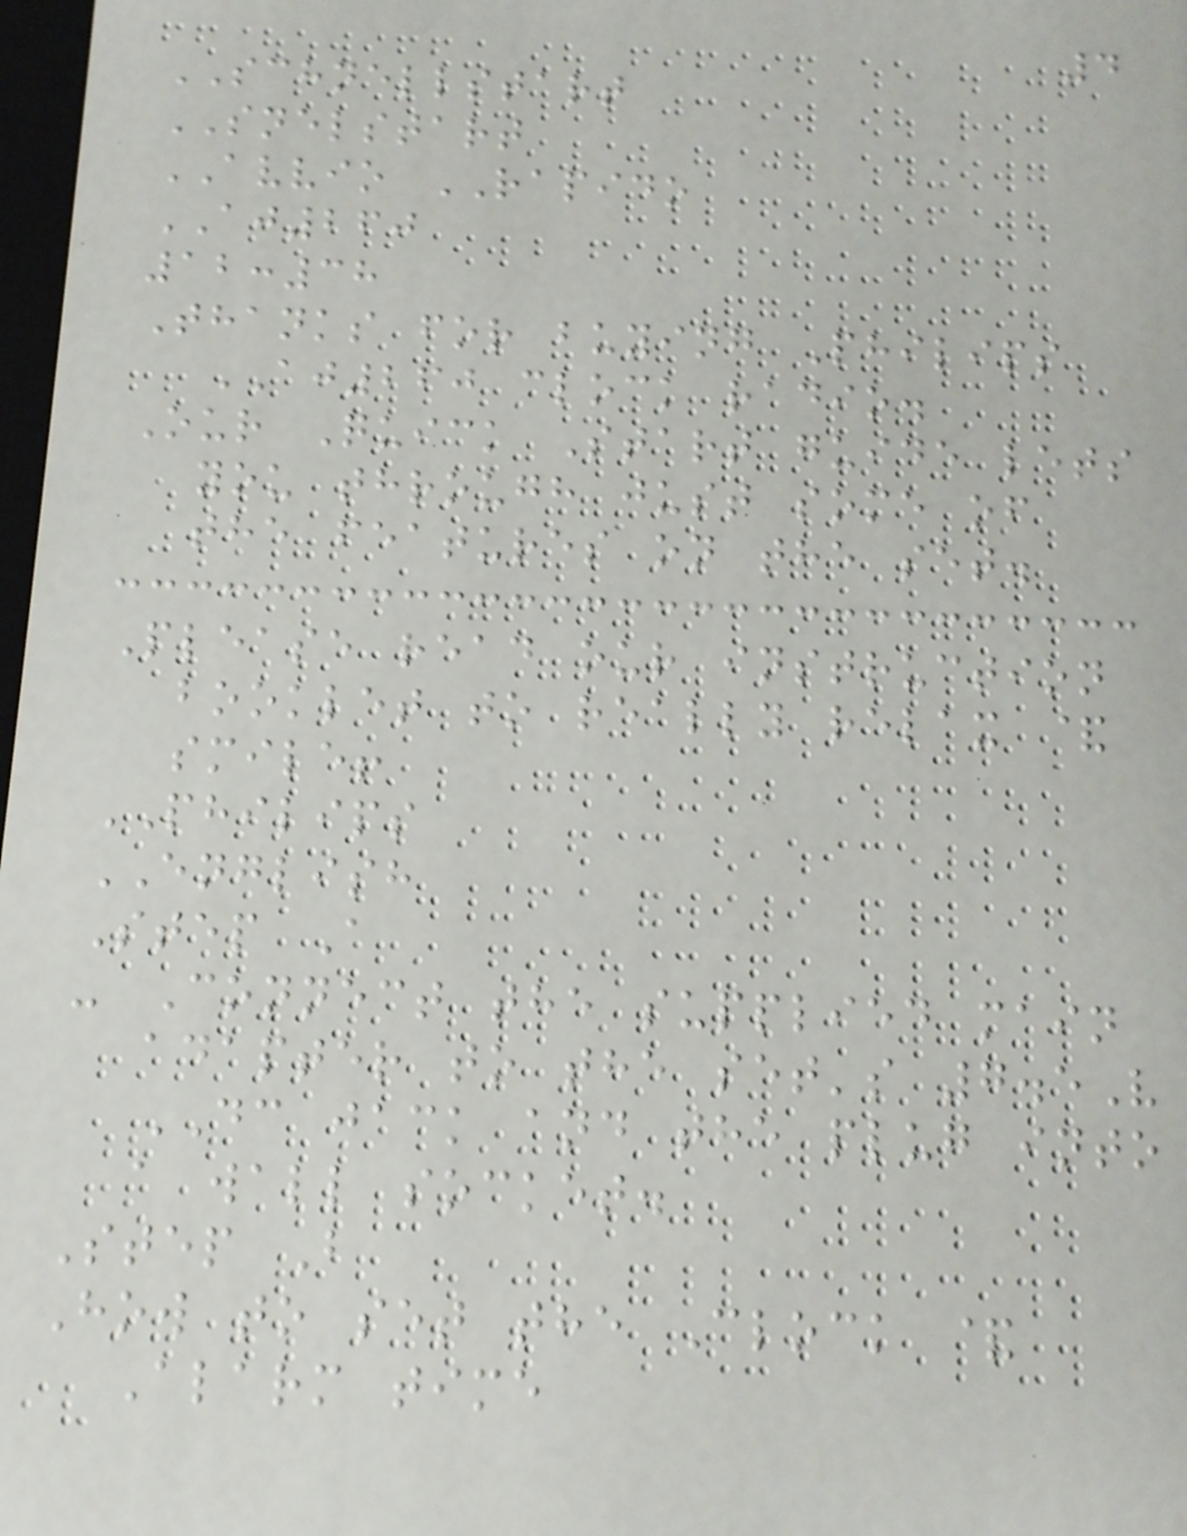4
SCHNELLSTART
SNELSTART
AVVIO RAPIDO
AJ260
12:38
Thanks for buying Philips
AJ260 clock radio.
Our Quick Start guide lets
you through just some of
the features on the set.
Please read our instruction
booklet to really relax &
smile!
PHILIPS
ENGLISH
Step A
- Connect the supplied main
adapter to the set's 7.5V
DC jack and the plug into
a wall socket.
Step B
How to set the Clock &
Alarm time
